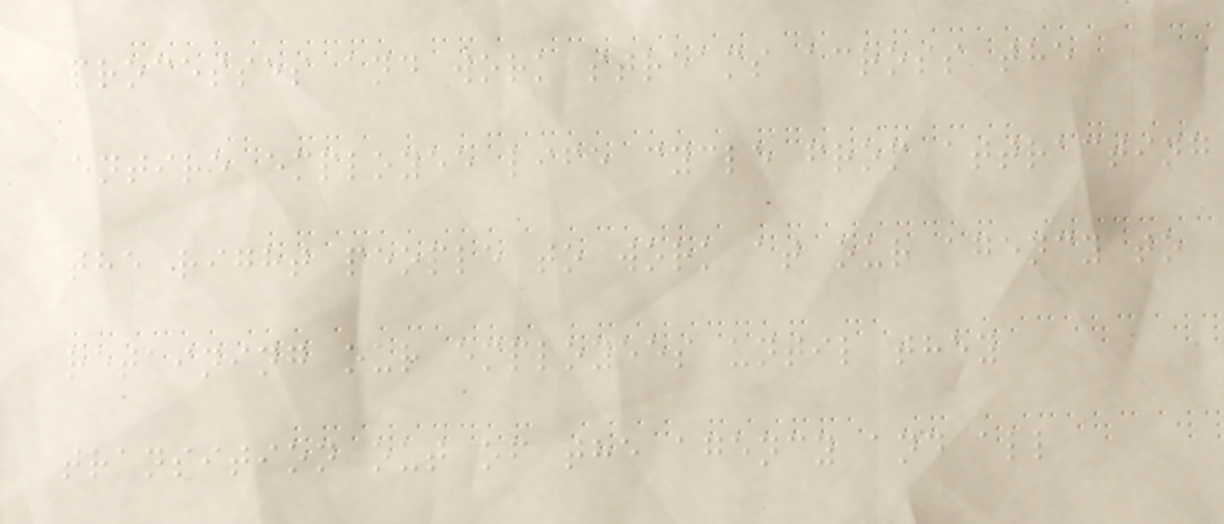processes and work streams across the
entire employee life cycle from attracting
the right people to work at our agency to
retaining our employees until they
transition out of the agency and all
